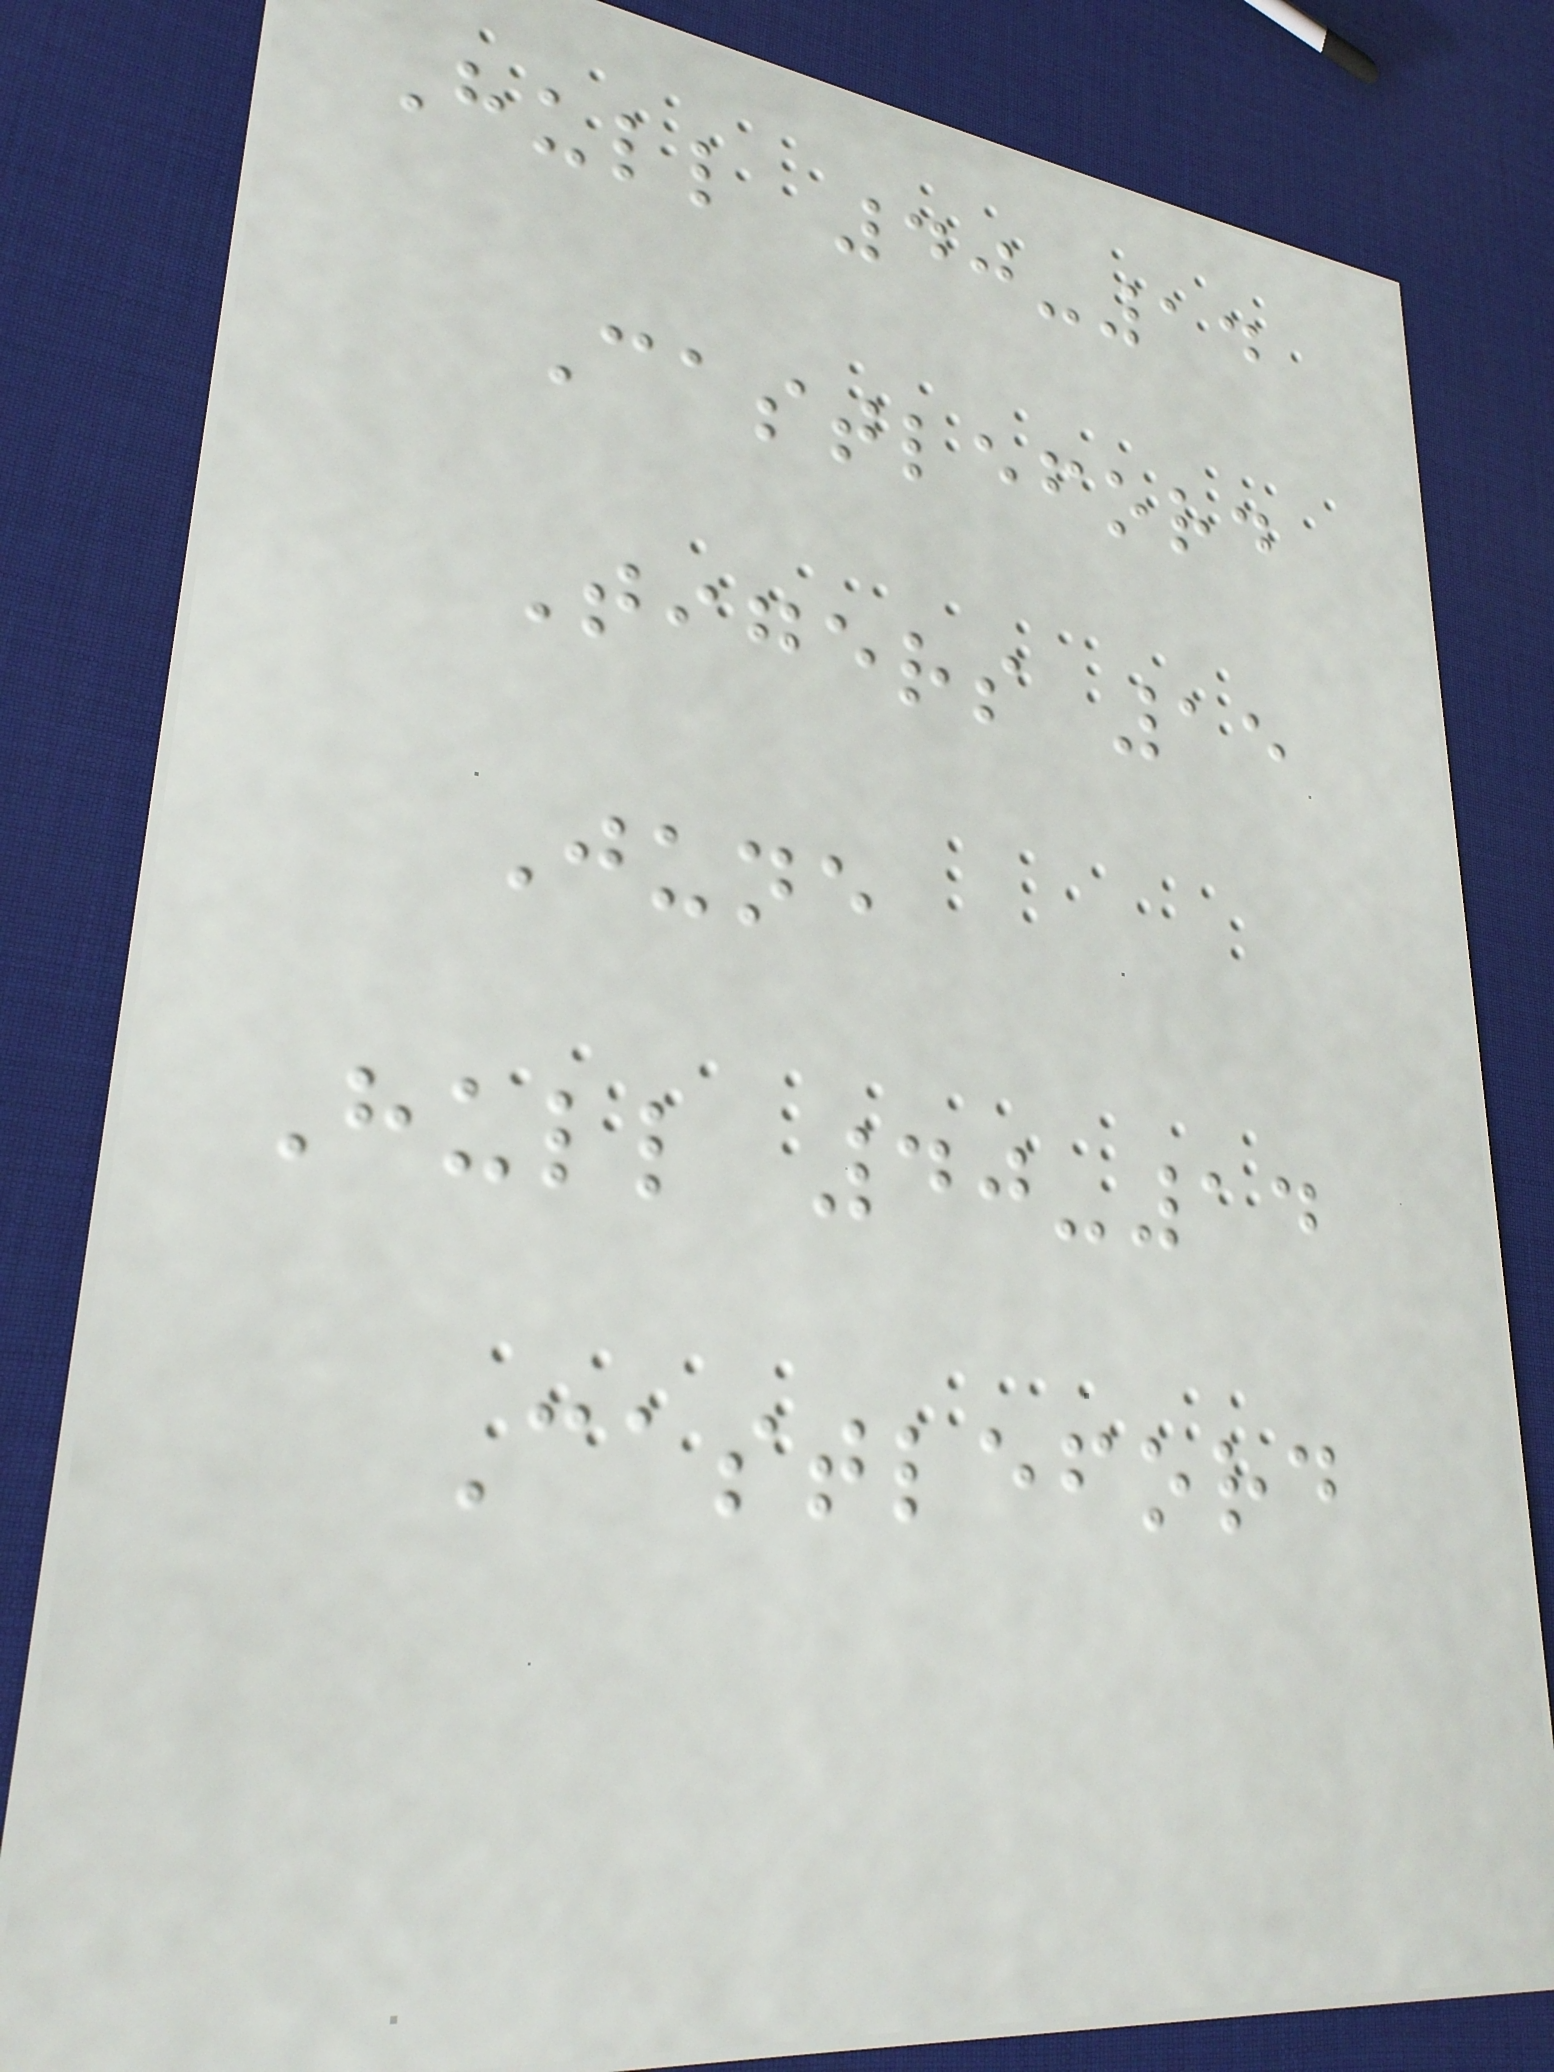Hull 40-14
Castleford
Tigers 15
June
Hull 40-14
Castleford
